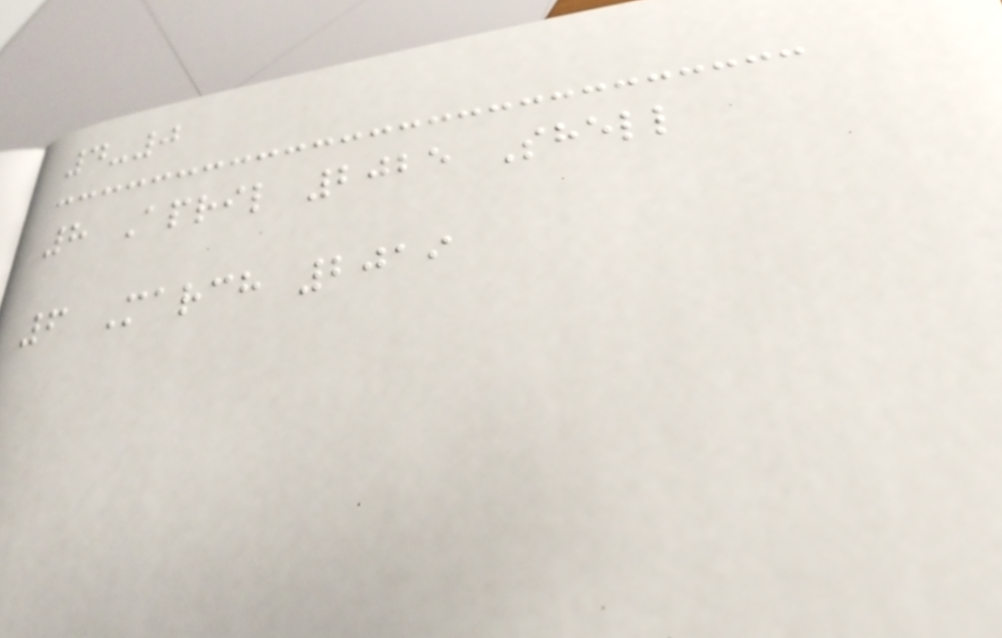4-0
8 April 2025 Shell
6 March 2019
